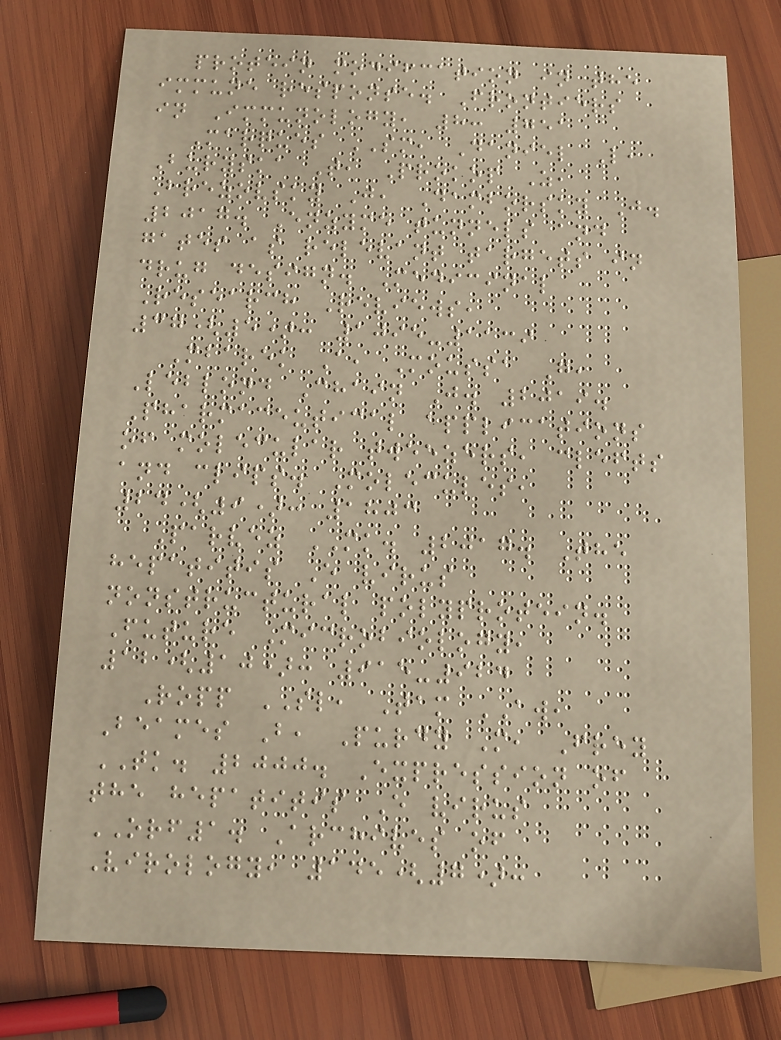protein modifcation in the
immune response. Frontiers
in Immunology, 8: 751
Marques SM, Daniel L,
Buryska T, Prokop Z,
Brezovsky J, Damborsky J.
2017. Enzyme tunnels and
gates as relevant targets in
drug design. Medicinal
Research Reviews,
37(5): 1095-1139
Mbarek A, Moussa G,
Leblond Chain J. 2019.
Pharmaceutical applications
of molecular tweezers, clefts
and clips. Molecules,
24(9): 1803
Parvez MK. 2017. The
hepatitis E virus
nonstructural polyprotein.
Future Microbiology,
12(10): 915-924
Ropp SL, Tam AW,
Beames B, Purdy M, Frey
TK. 2000. Expression of
the hepatitis E virus
ORF1. Archives of
Virology, 145(7):
